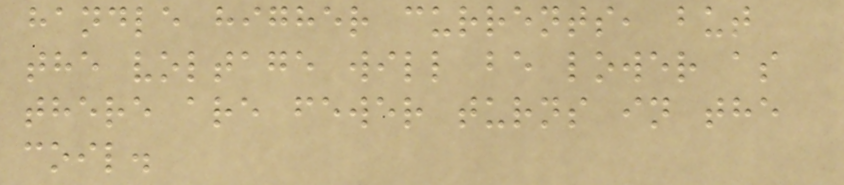handle higher currents, but
the voltage will be lower as
there are fewer turns in the
coil.
